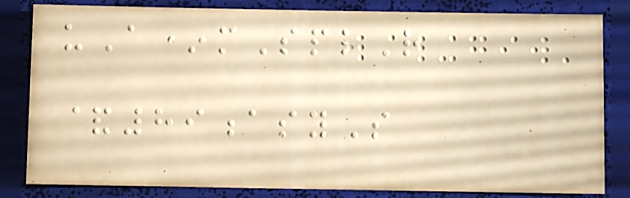uA*mSplR
&89asyS
